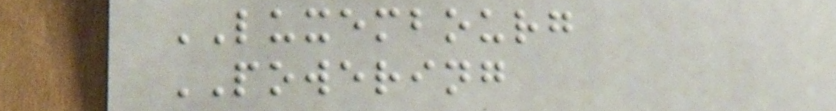LUXEMBOURG
POWERING
